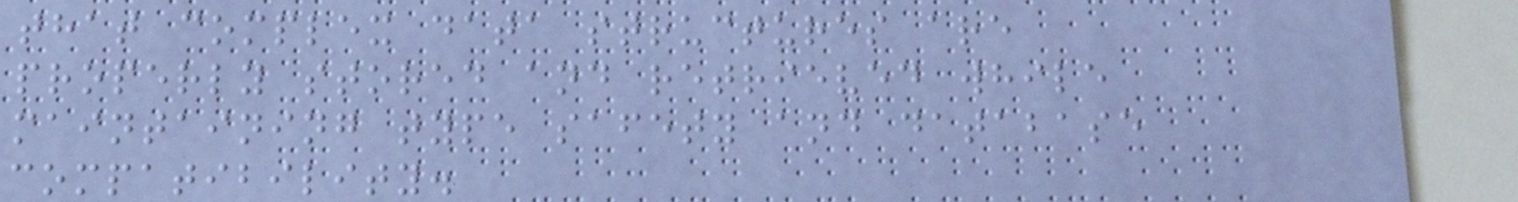that complex data structures are
properly stored and retrieved while
maintaining type safety and database
compatibility.
